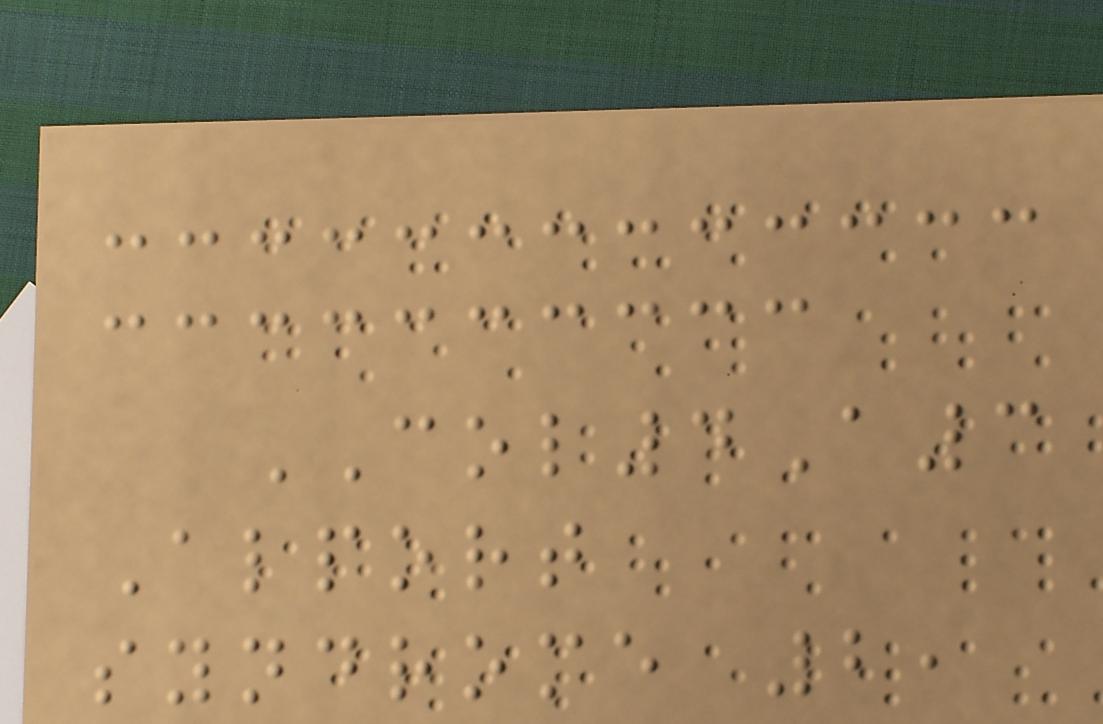COL4A3
Alport
syndrome 2,
